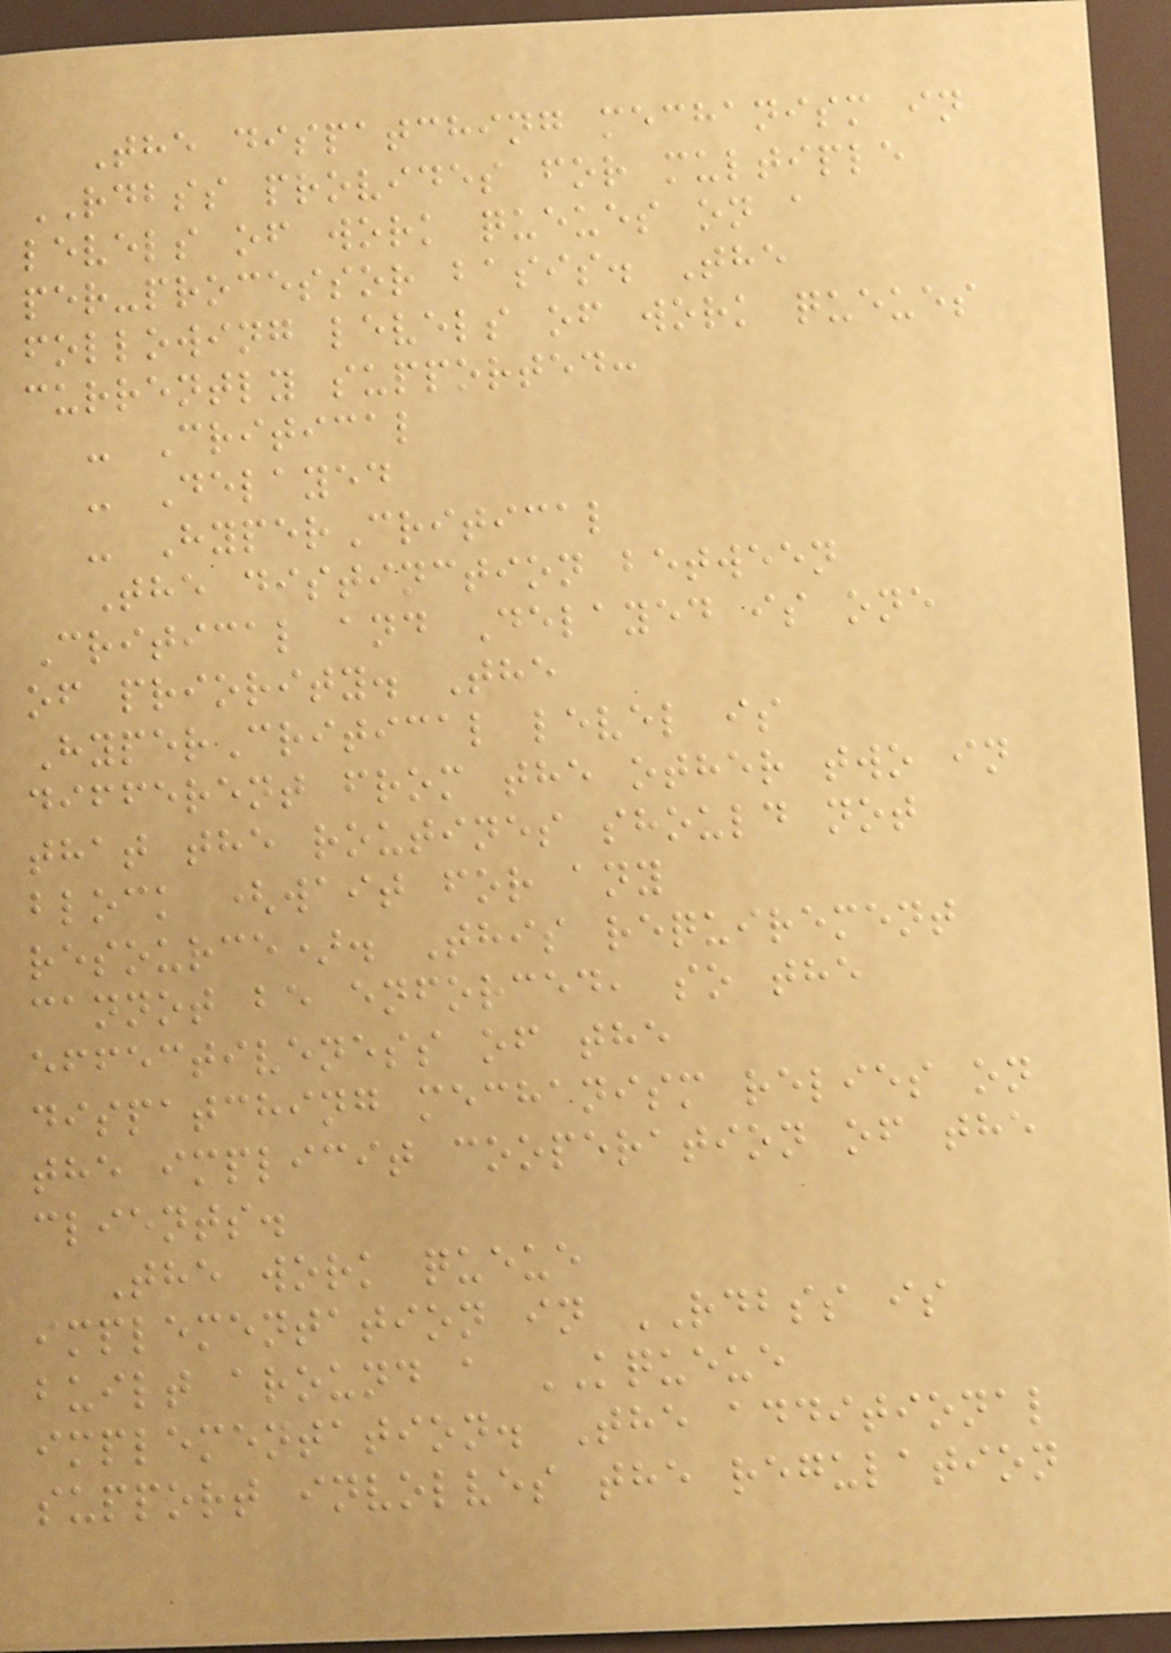The dispatching mechanism in
RDBSS provides for multiple
levels of work queues on a
per-processor basis. The
following levels of work queues
currently supported:
- Critical
- Delayed
- HyperCritical
The distinction between
Critical and Delayed is one
of priority. The
HyperCritical level is
different from the other two in
that the routines should not
block (wait for any
resource). This requirement
cannot be enforced, so the
effectiveness of the
dispatching mechanism relies on
the implicit cooperation of the
clients.
The work queue
implementation in RDBSS is
built around a KQUEUE
implementation. The additional
support involves the regulation
